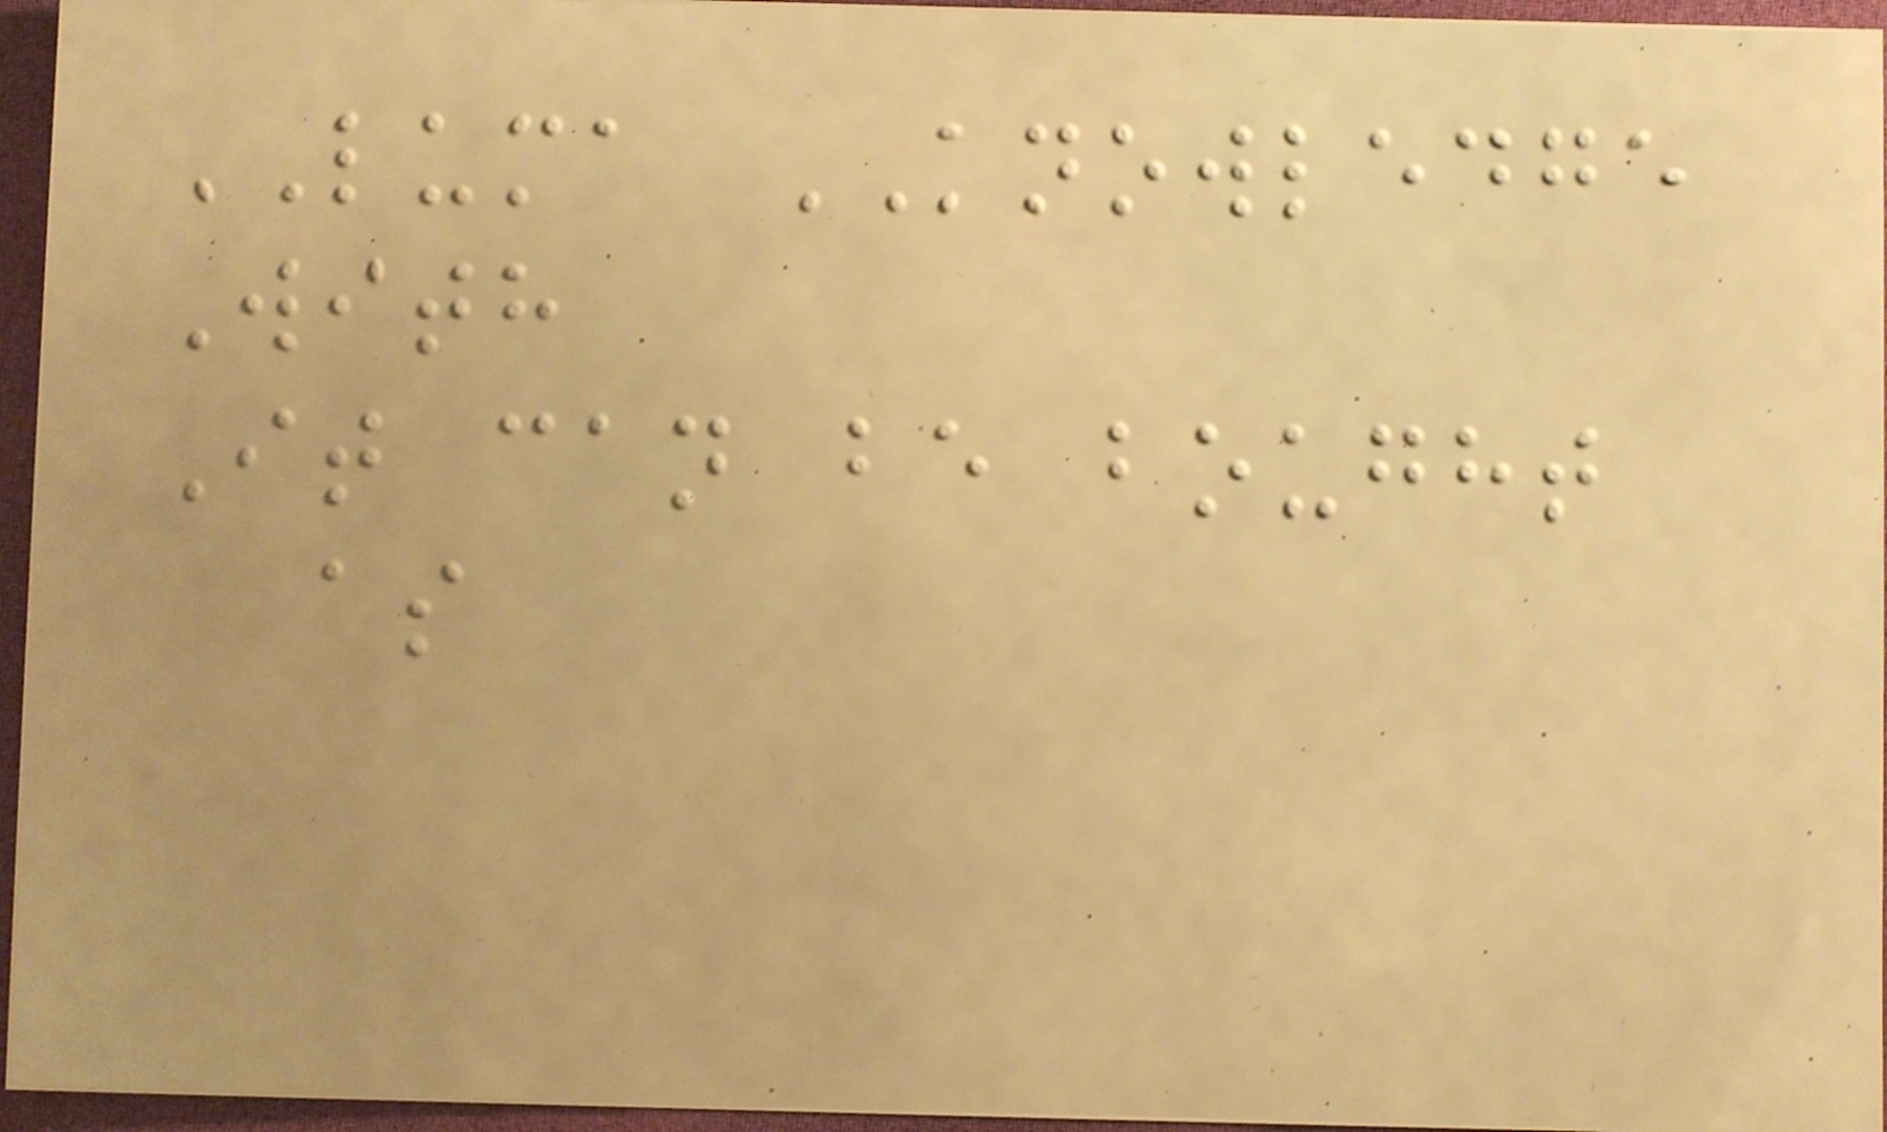LUMA KNOWLEDGE
With
It can be bought
as
